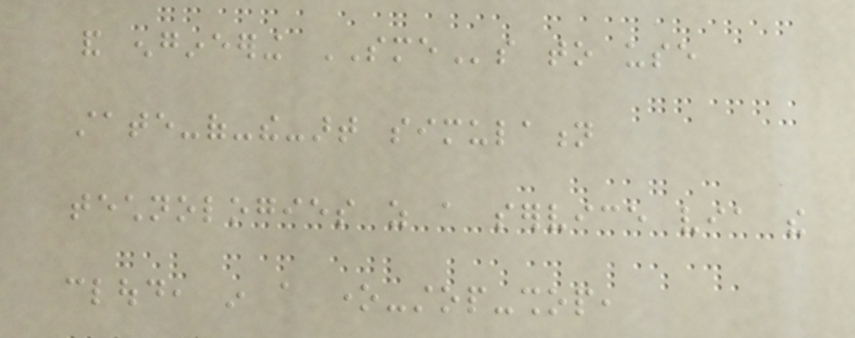and engineering SMEs to use
state-of-the-art simulation
technologies as a service via the
cloud, in a one-stop-shop,
